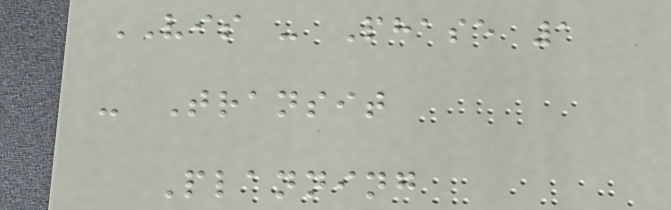VIS - Phase 1
- Transit
Planning
